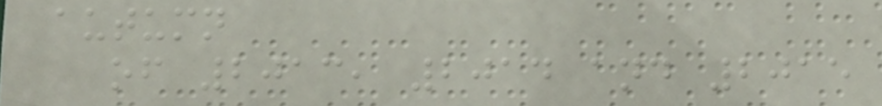autumn
of 2013, 2014 and 2015
